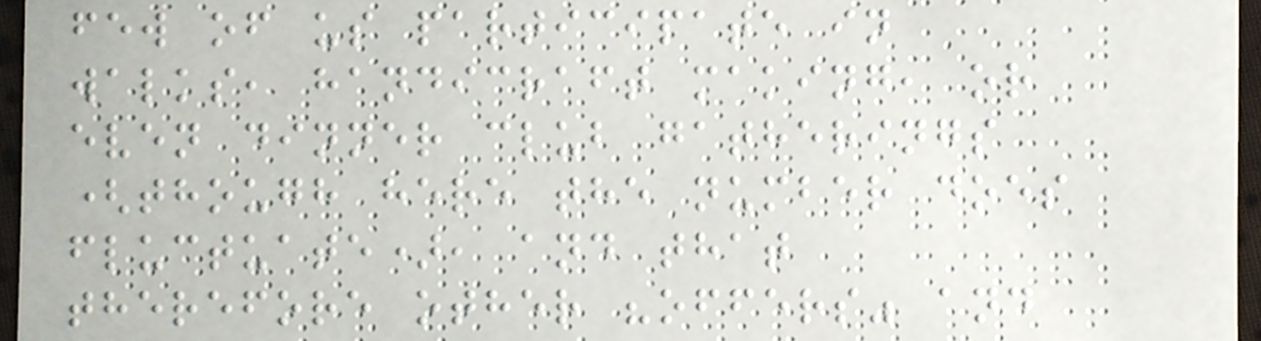few of us participate in
walks, handicraft making, or
even dinner club gatherings
(though here the number does
fluctuate), and that
therefore other "offers" and
